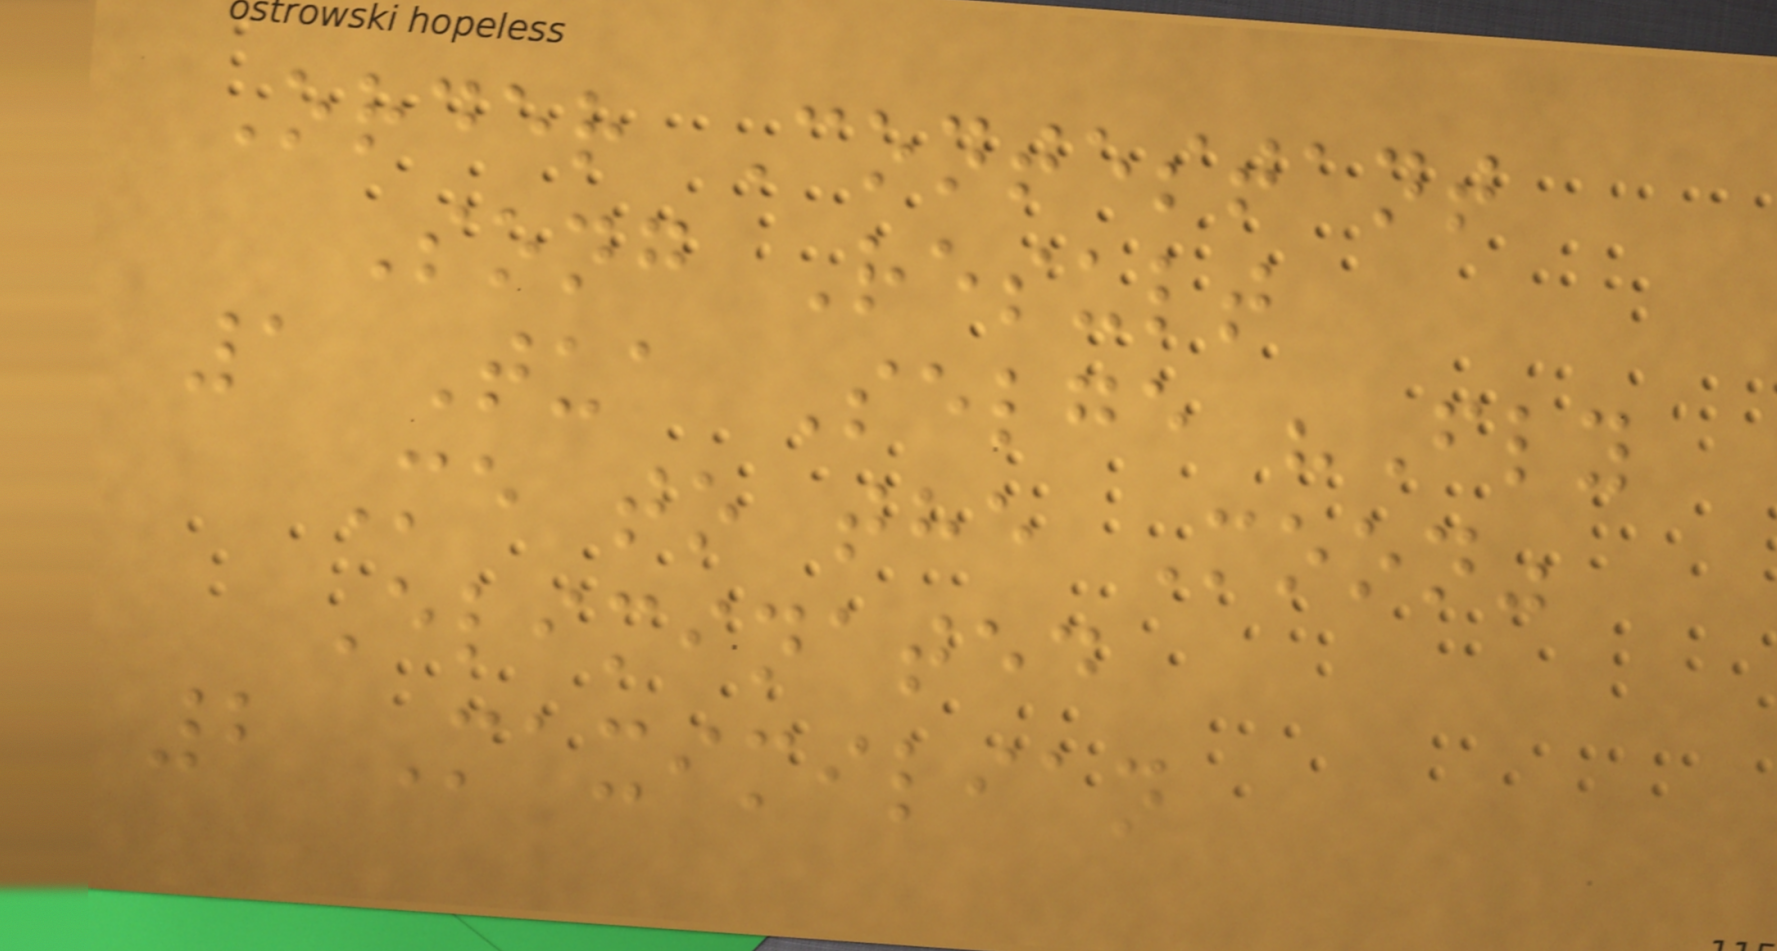Order Contestant
Song Result
1 Tua Selge "Fly
Me to the Moon"
Eliminated
2 Maximilian
